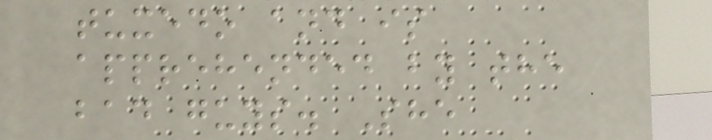tuxedo and is
apprehended by the
bad guys. She
